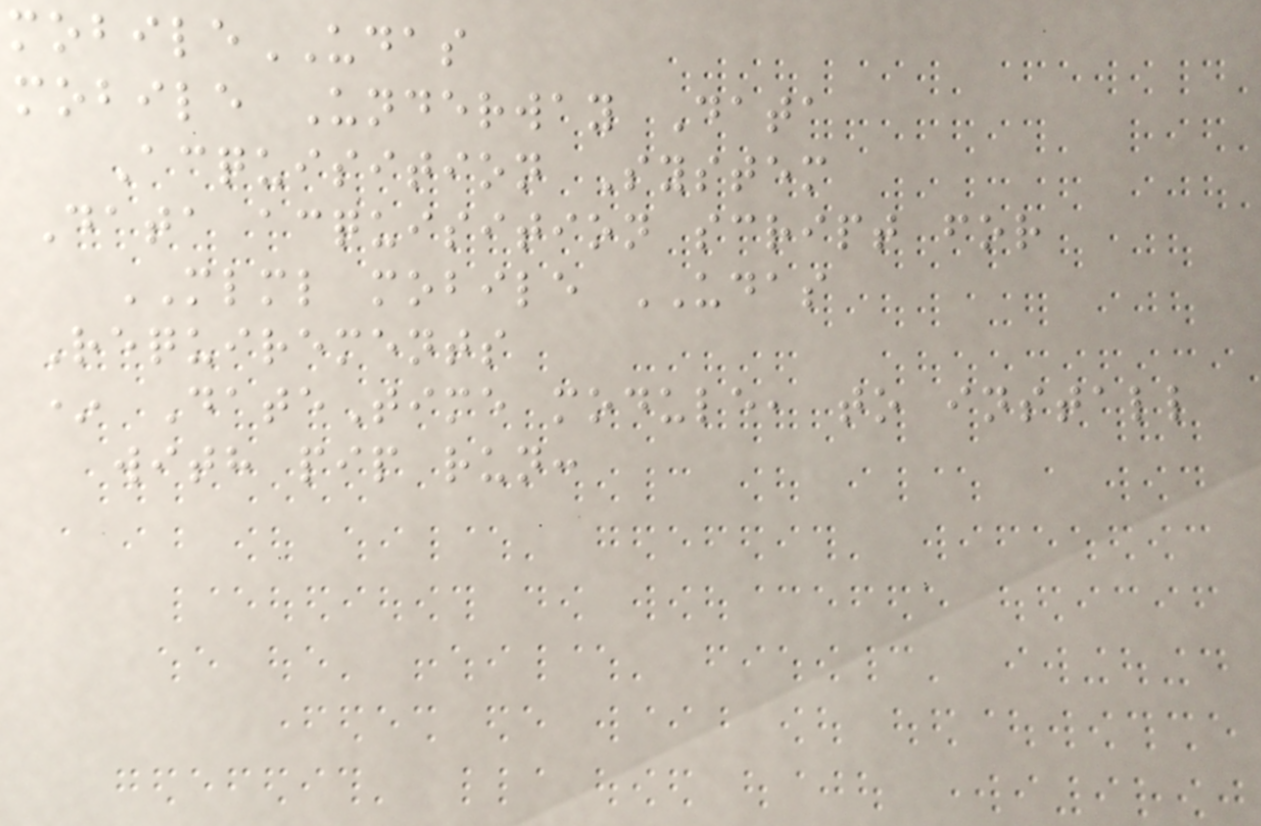mobileUDAS
mobile Underway Data
Acquisition System
Data acquisition script for
MLML mobile UDAS
Requirements
* DateTime module, to install
with pip run:
